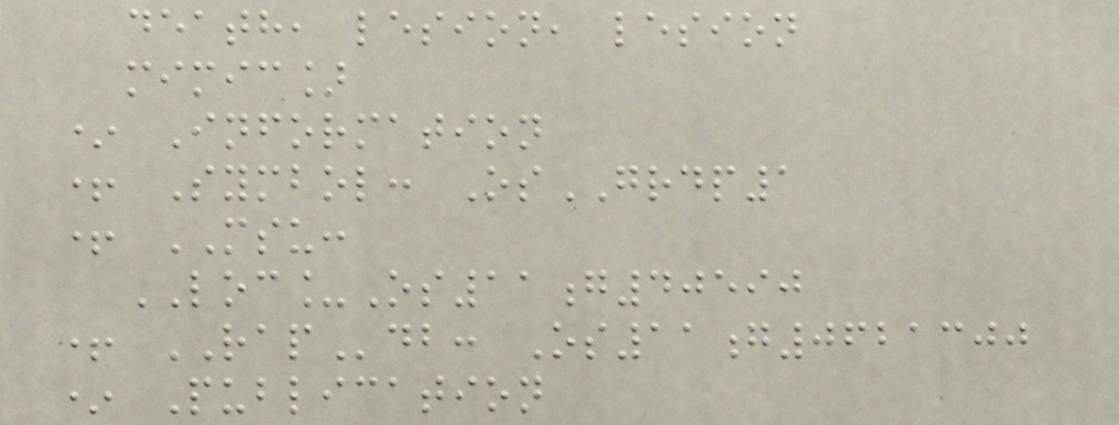death, lesion, lesion
mimic]
* Information
+ Symbol: OsGRDP1
+ MSU:
LOC_Os11g40590
+ RAPdb: Os11g0621300
* Publication
